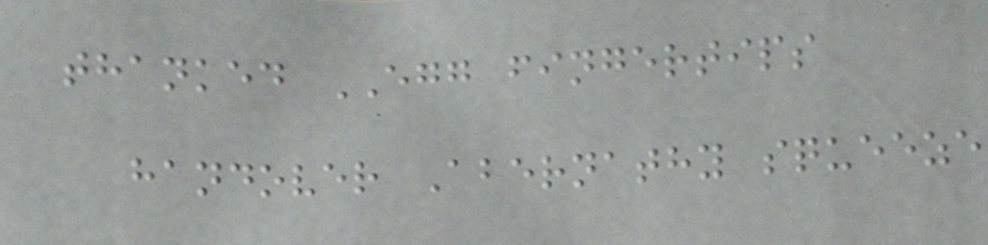thanked EGG fingertips
handover Abernathy squeeze
